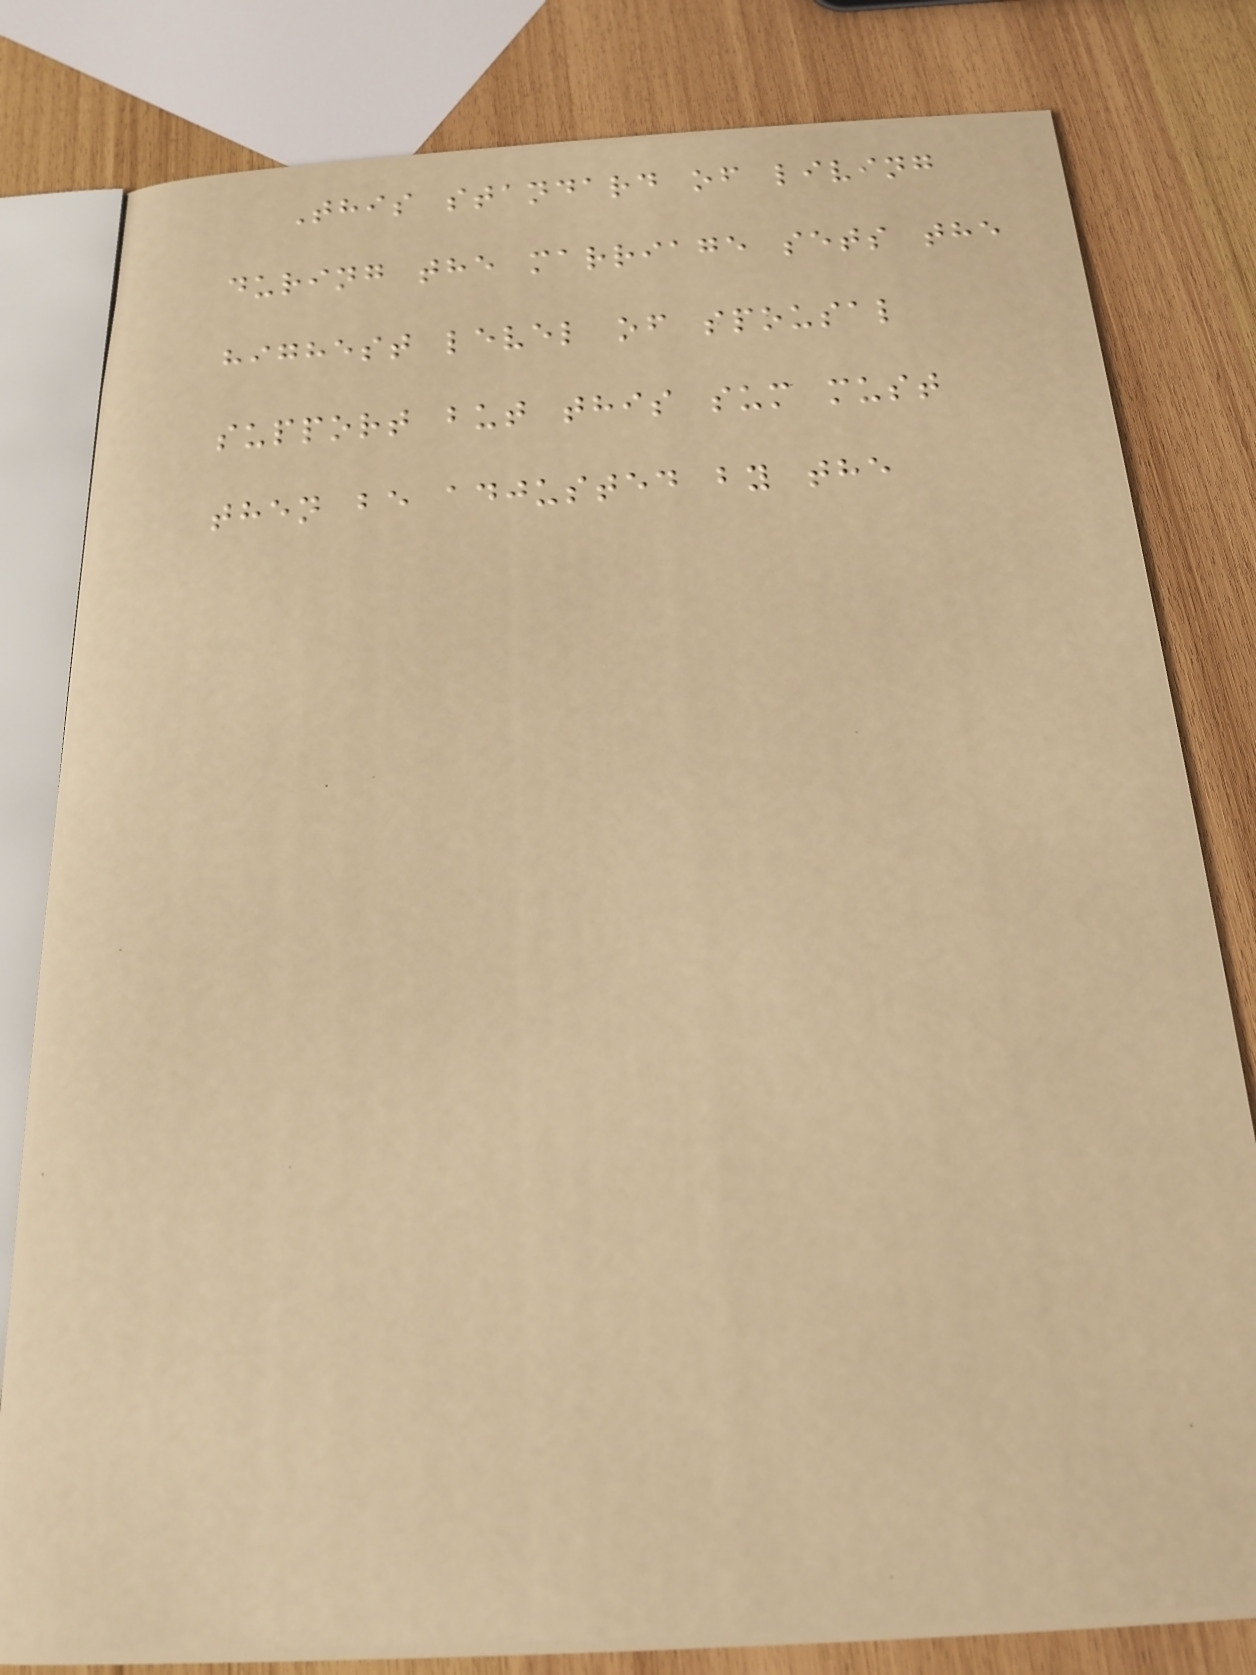This standard of living
during the marriage sets the
highest level of spousal
support but this sum must
then be adjusted by the
